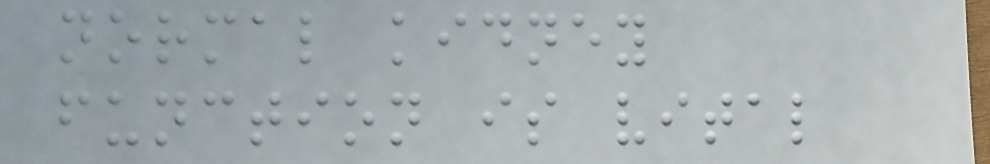normal kidney
function is vital
